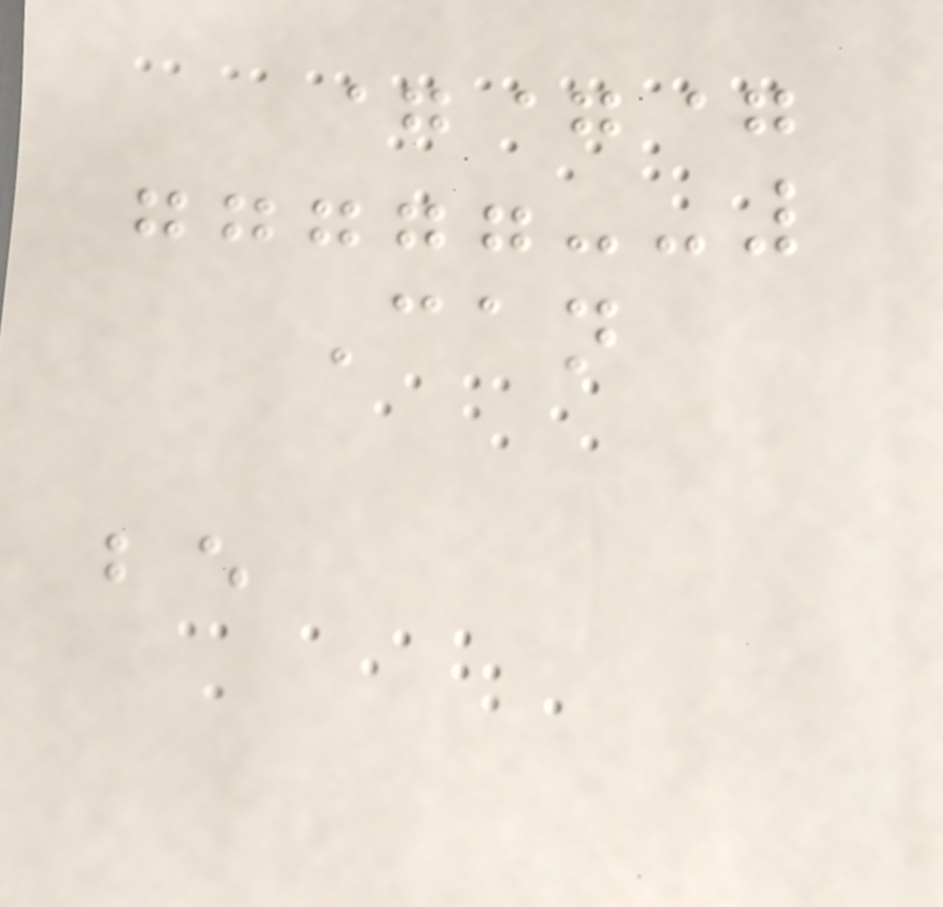===
Can
be
